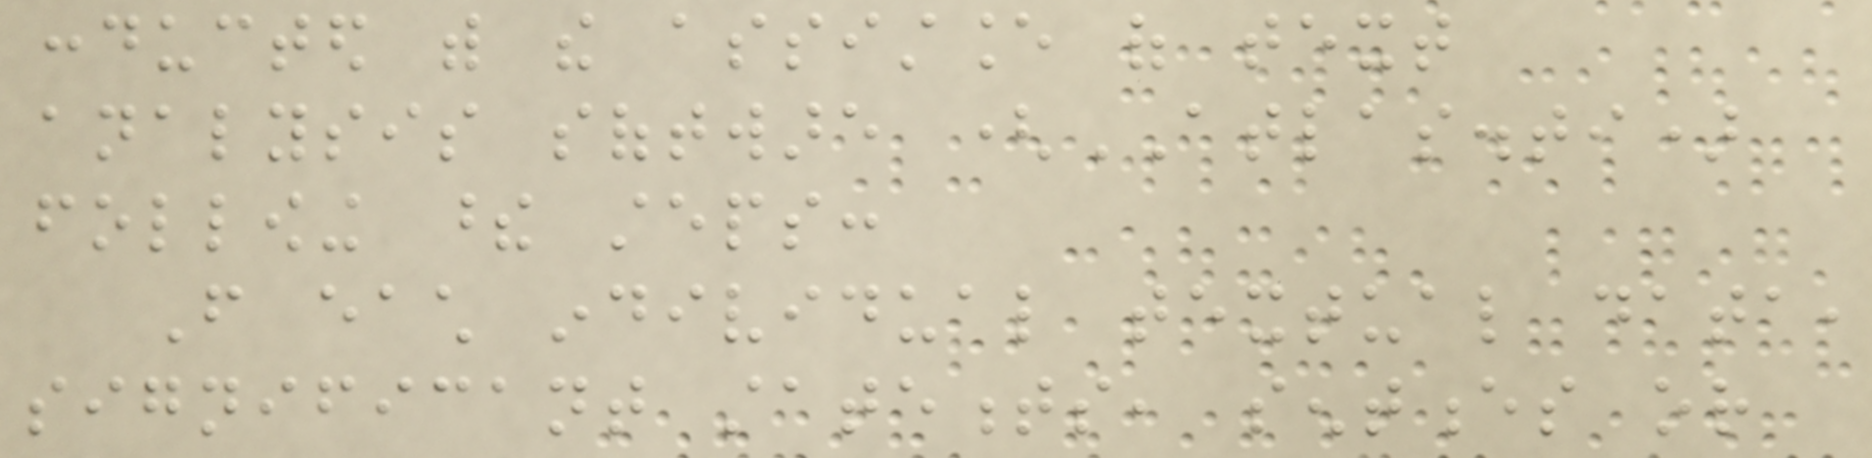conducted with the assistance of text
analysis software (ATLAS.ti)
following these steps:
From each individual textual data,
significant statements, sentences or
